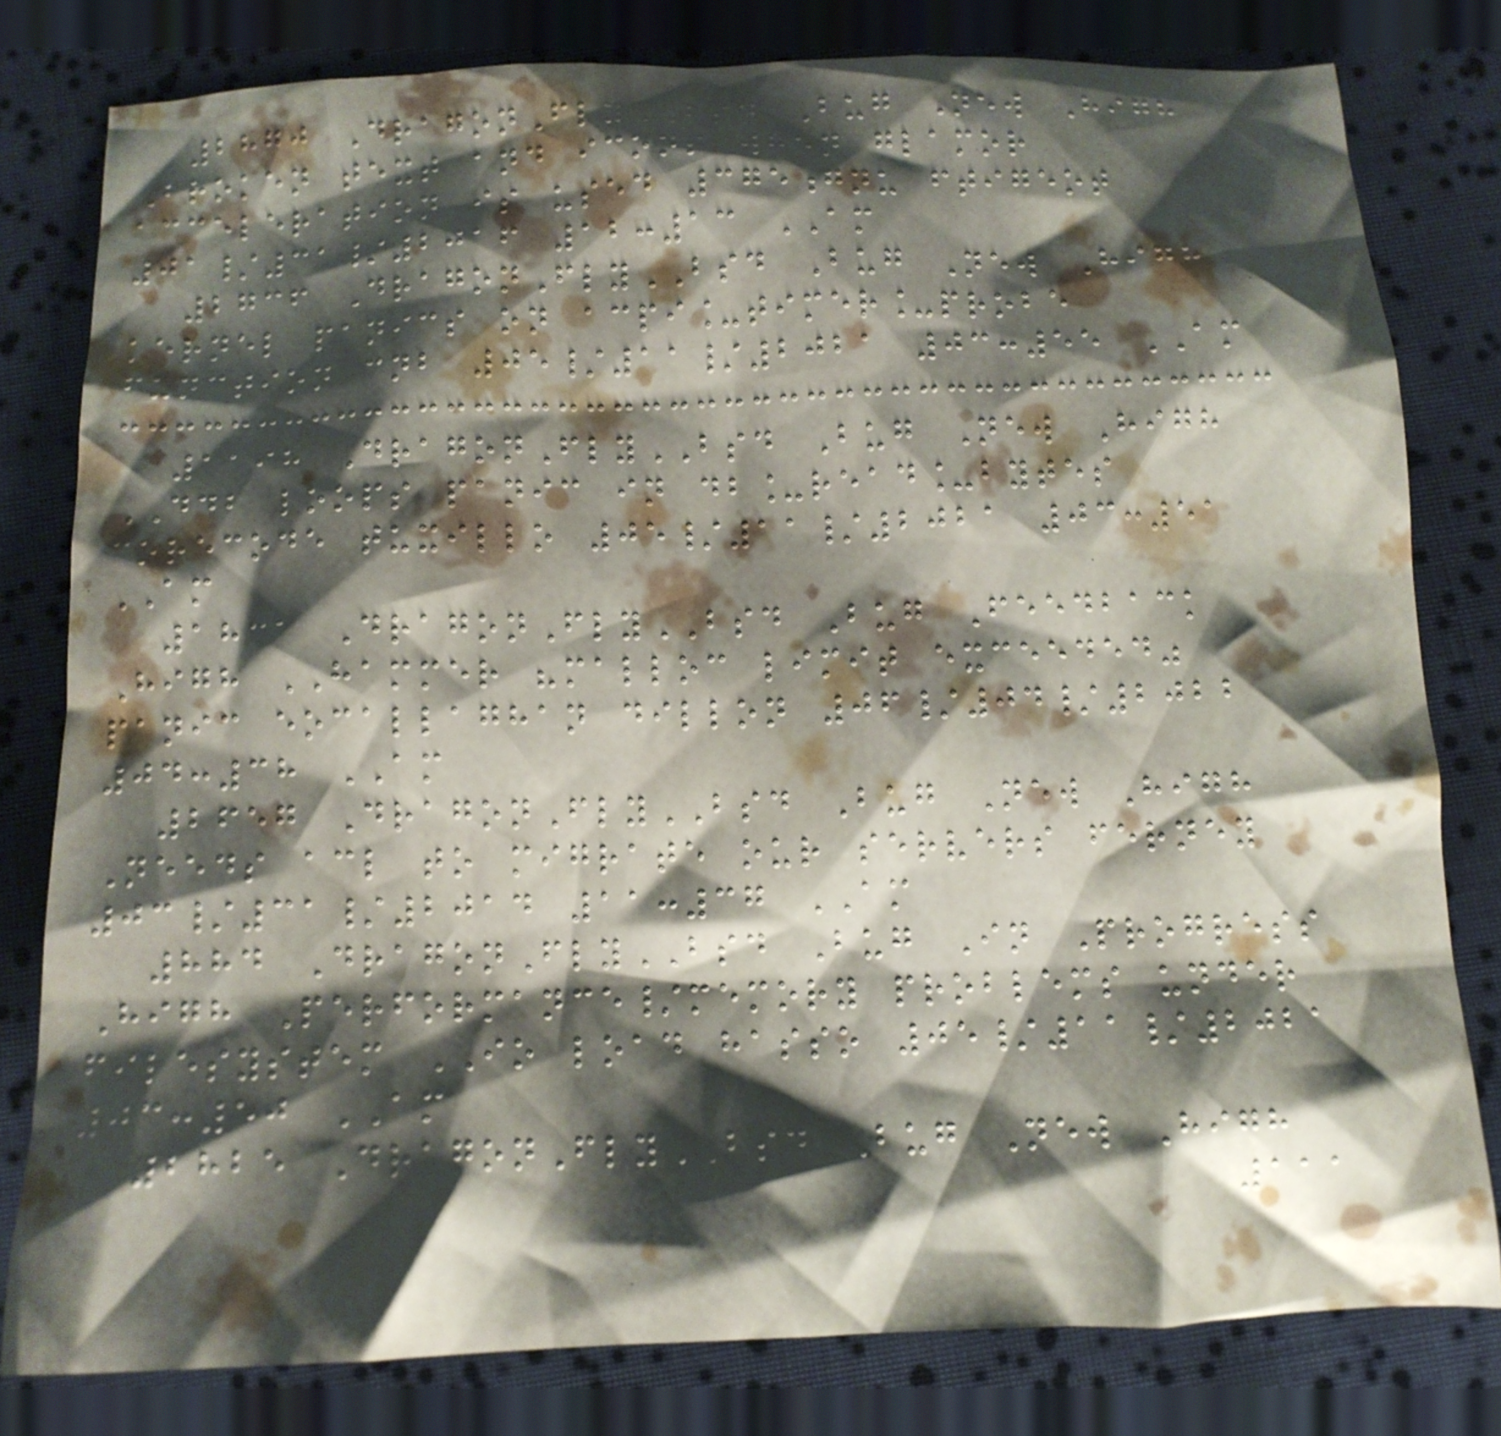2870 DragonFlyBSD Bug New High
Broken text and icons when glamor
acceleration is used 375gnu ftigeot
01/31/2016 12:13 AM
2736 DragonFlyBSD Bug New High
kernel panics on acpi_timer_probe
function cnb 05/11/2021 03:55 AM
1198 DragonFlyBSD Bug New High
DDB loops panic in db_read_bytes
corecode tuxillo 05/11/2021 03:51
AM
1831 DragonFlyBSD Bug Feedback
High HAMMER "malloc limit exceeded"
panic eocallaghan dillon 06/04/2022
04:38 AM
2657 DragonFlyBSD Bug New High
Needs acl to migrate our servers ferney
03/31/2014 11:37 AM
884 DragonFlyBSD Bug In Progress
High Performance/memory problems under
filesystem IO load hasso 05/11/2021
03:50 AM
2825 DragonFlyBSD Bug New High
111
